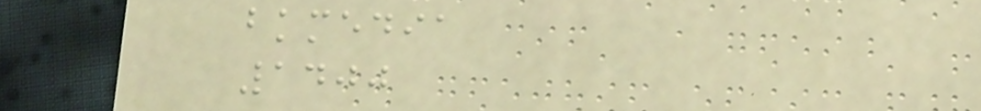bkmedia
1400
